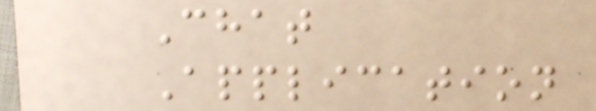Chat
Application
